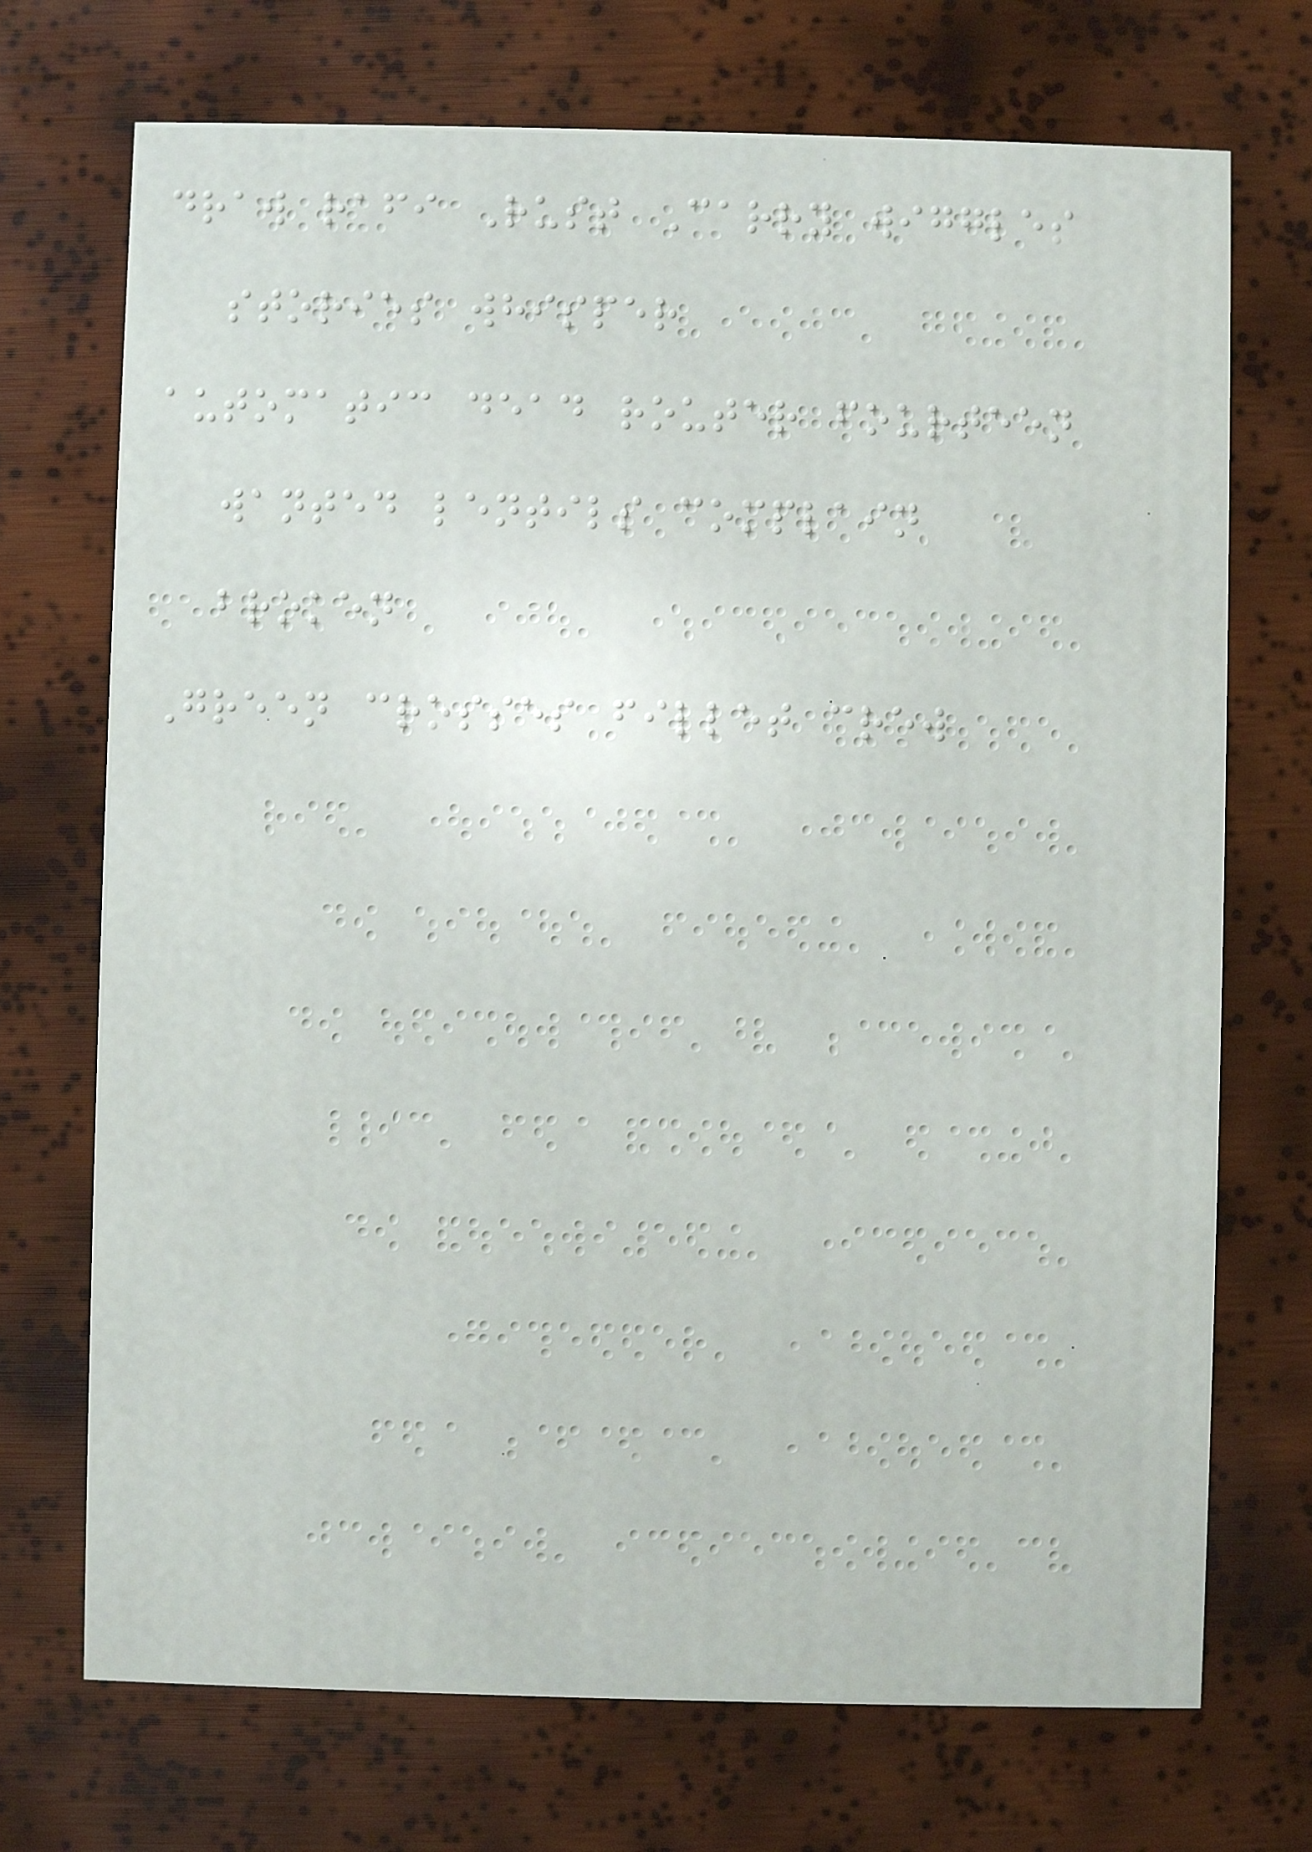draw rafi Rust Carry wiggles
stories whisper
automatic dead router fourteen
wanted lentils complain
broken
Green crosses fillet crew
